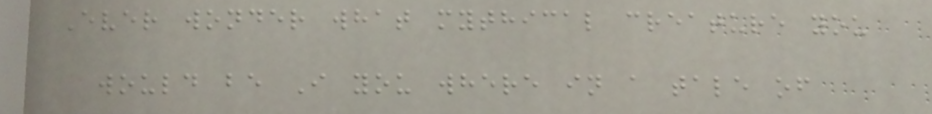Ever wonder what mythical creature you
would be I you where in a tale of
